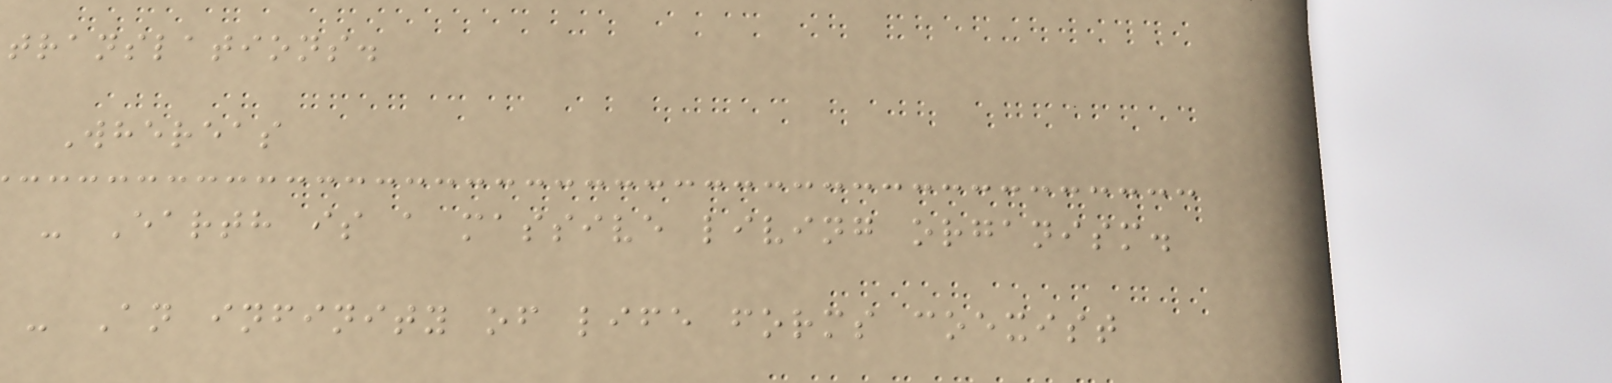translations.
Whereas
- Earth is a massive living organism.
- An infinity of life forms coexist
